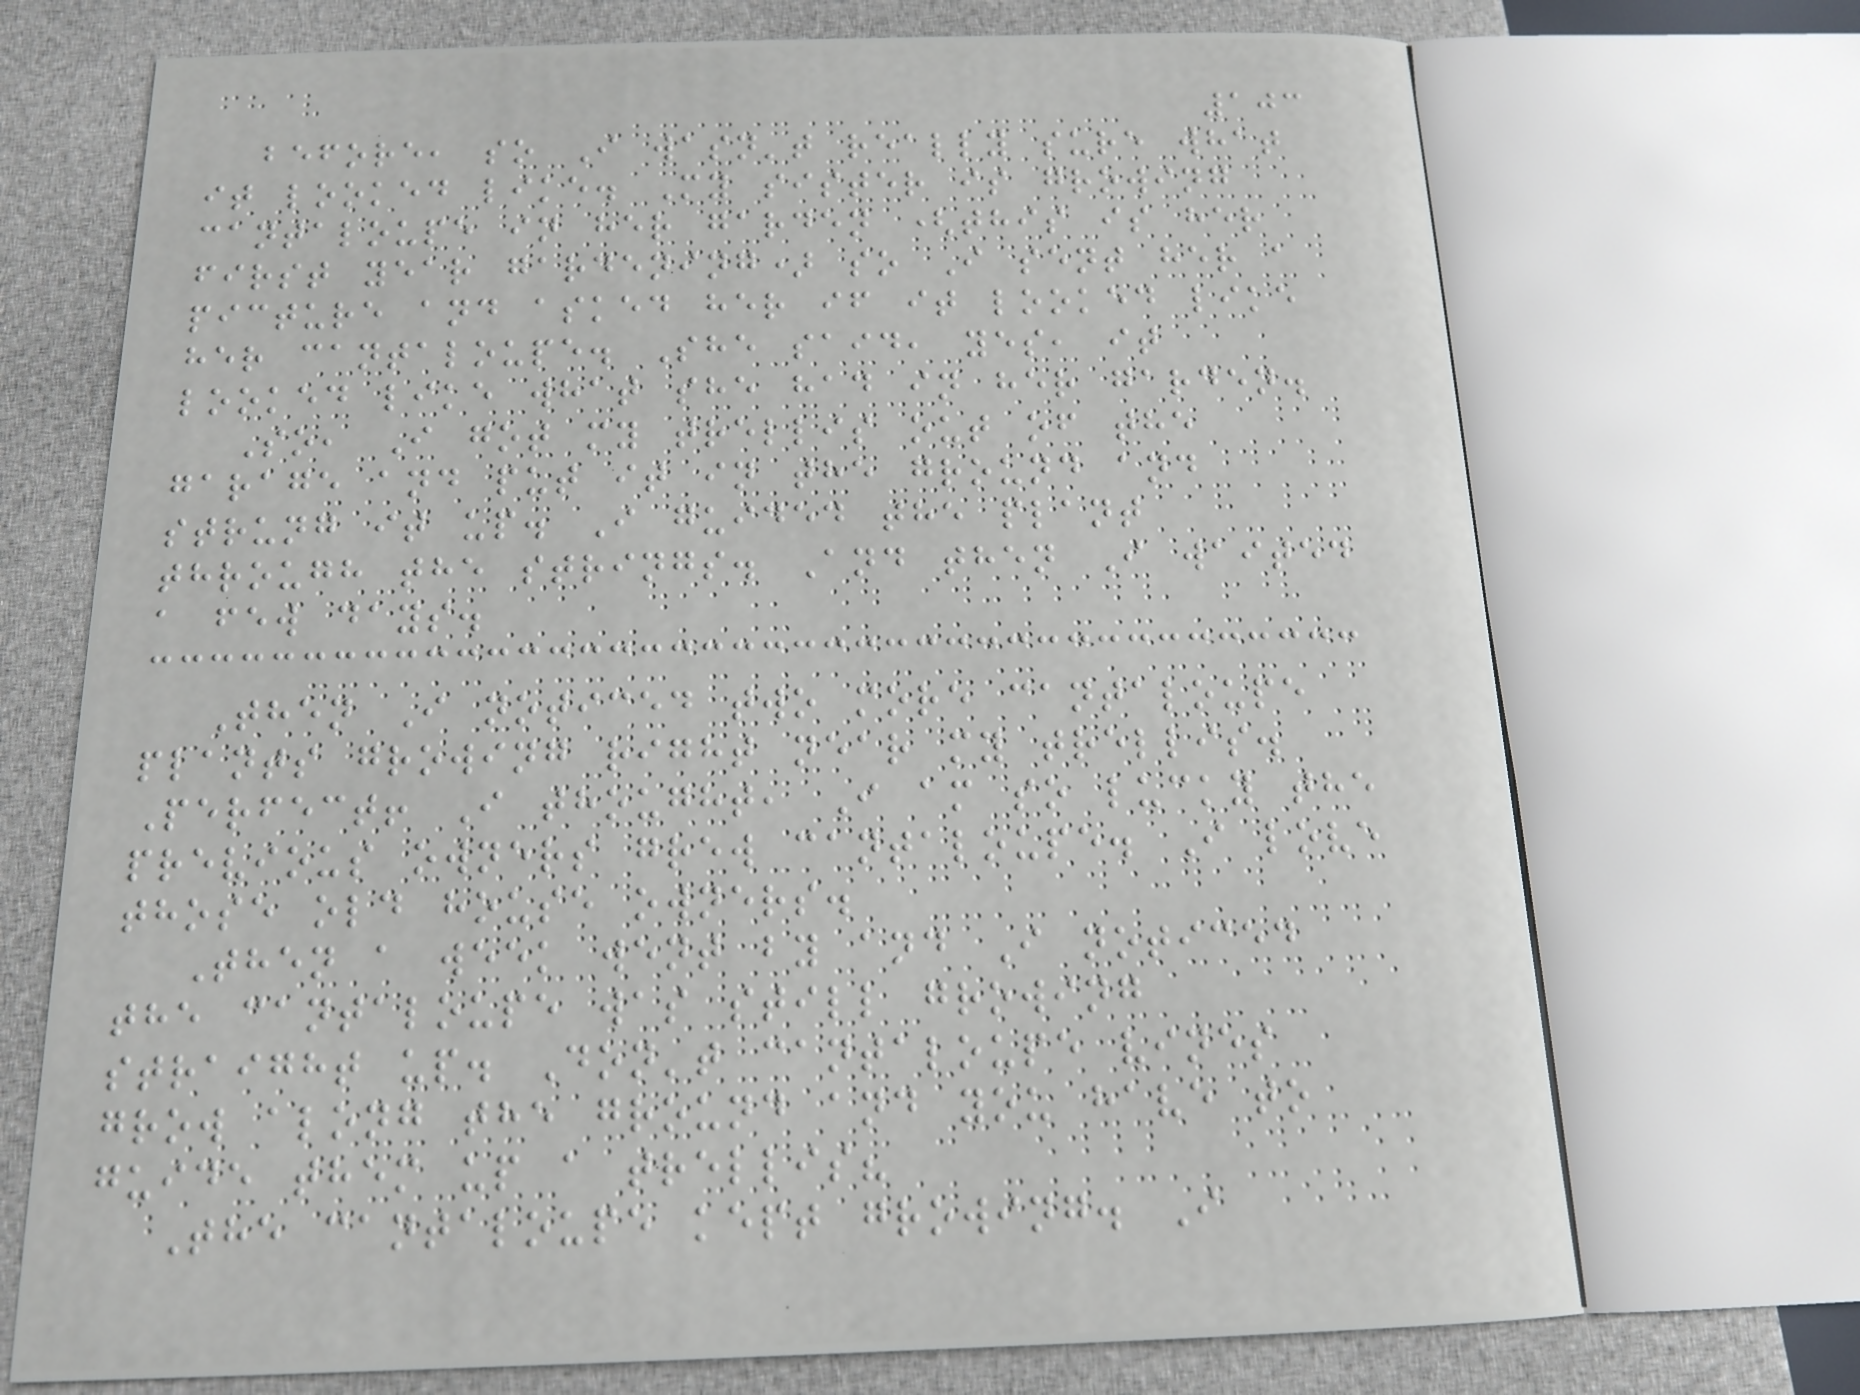103
before, so I wasn't really sure what
it looked like. My sister is growing
cantaloupe in her garden (this is her
first year gardening) so I sent her a
picture and asked her if it looked like
her cantaloupe. She said, yes, it
looked like what she had in her garden.
So, I got my trellis out of the
garage and put it in the ground and
strung it up. I guided the plant
through the strings. And then I waited
a few days.
Then I noticed two more cantaloupe
plants growing right near my trellis.
Perfect! I thought, I am so lucky the
previous owners grew cantaloupe. I love
those old house owners.
Then a week went by and I noticed
the cantaloupe was still growing
straight up. Don't cantaloupe vines
grow along the ground and you have to
guide them up a trellis?
The cantaloupe kept growing. I
